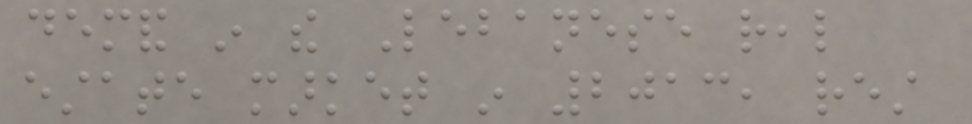demand in the Lebanese real
estate market in 2013, rest
